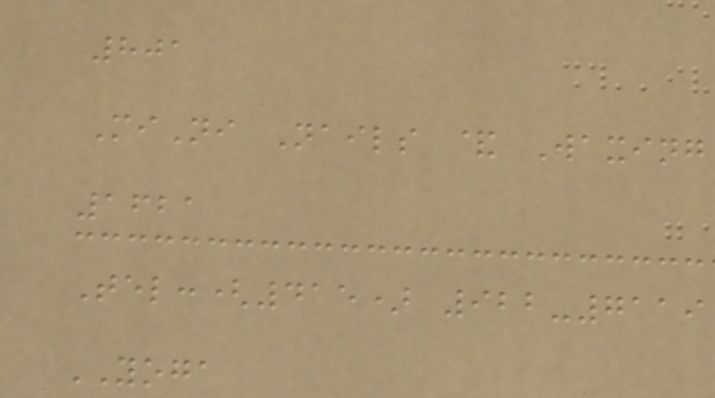801
MiNi Nails & Waxing
1621
Tel:(415) 922-7119
YOGA
